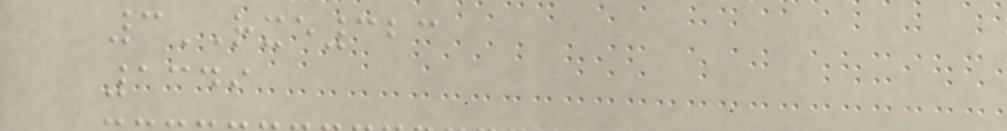3RXE323
1349
